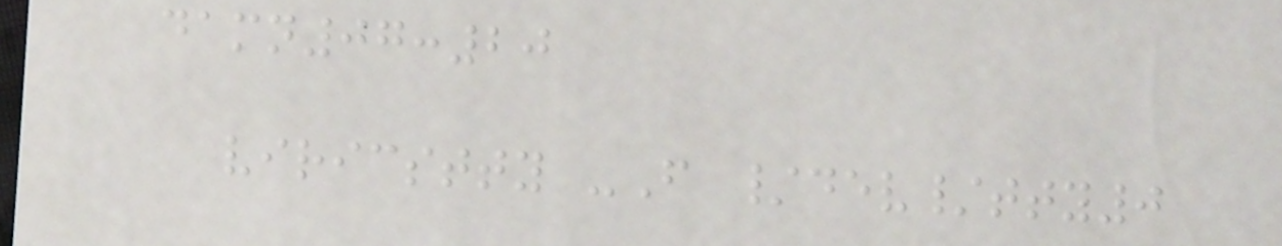damn07:20
viricstty -F /dev/tty0
